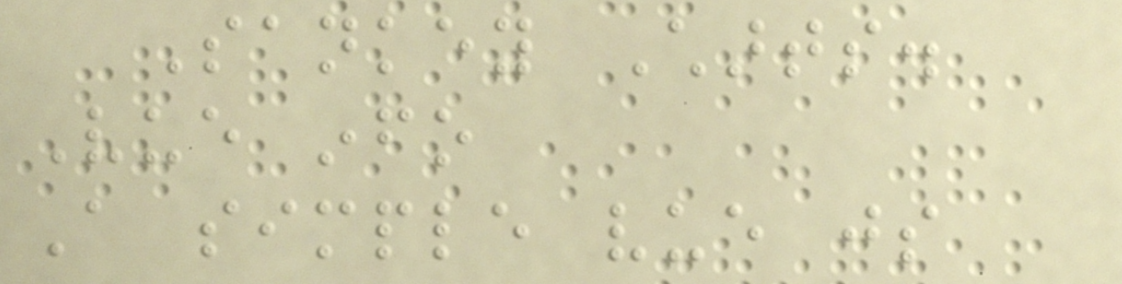Sankey Charts.
Vue info
A simple vue js
